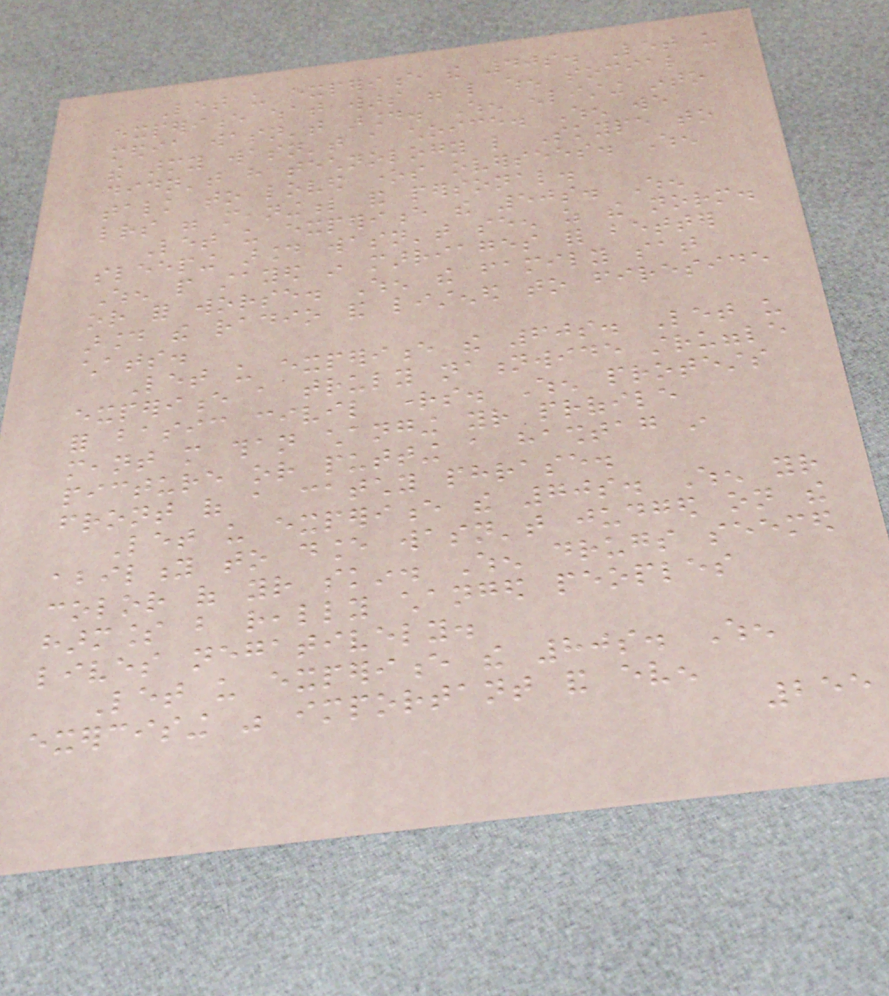Let us experience the 40s. Let us
experience what wars were like when social
media wasn't around. When enlisting into
the army wasn't a choice. When we
didn't have technology like Skype to
talk to loved ones oversees. When
letters were meaningful and personal.
Let us experience the 50s. When
sleeping around wasn't seen as the norm.
When people stayed in marriages for better
or for worse. When the family sat
around the radio and listened to fireside
chats.
Let us experience the 60s. Let us
experience a truly nationwide struggle
for basic civil rights. When protests
meant more than changing your profile
picture or putting a hashtag in
front of a catchy phrase.
Let us experience the 70s. When your
ability to dance wasn't judged on the
color of your skin. When drugs seemed
harmless but really changed peoples
lives negatively.
Let us experience the 80s. When
exercising was important and even
255
